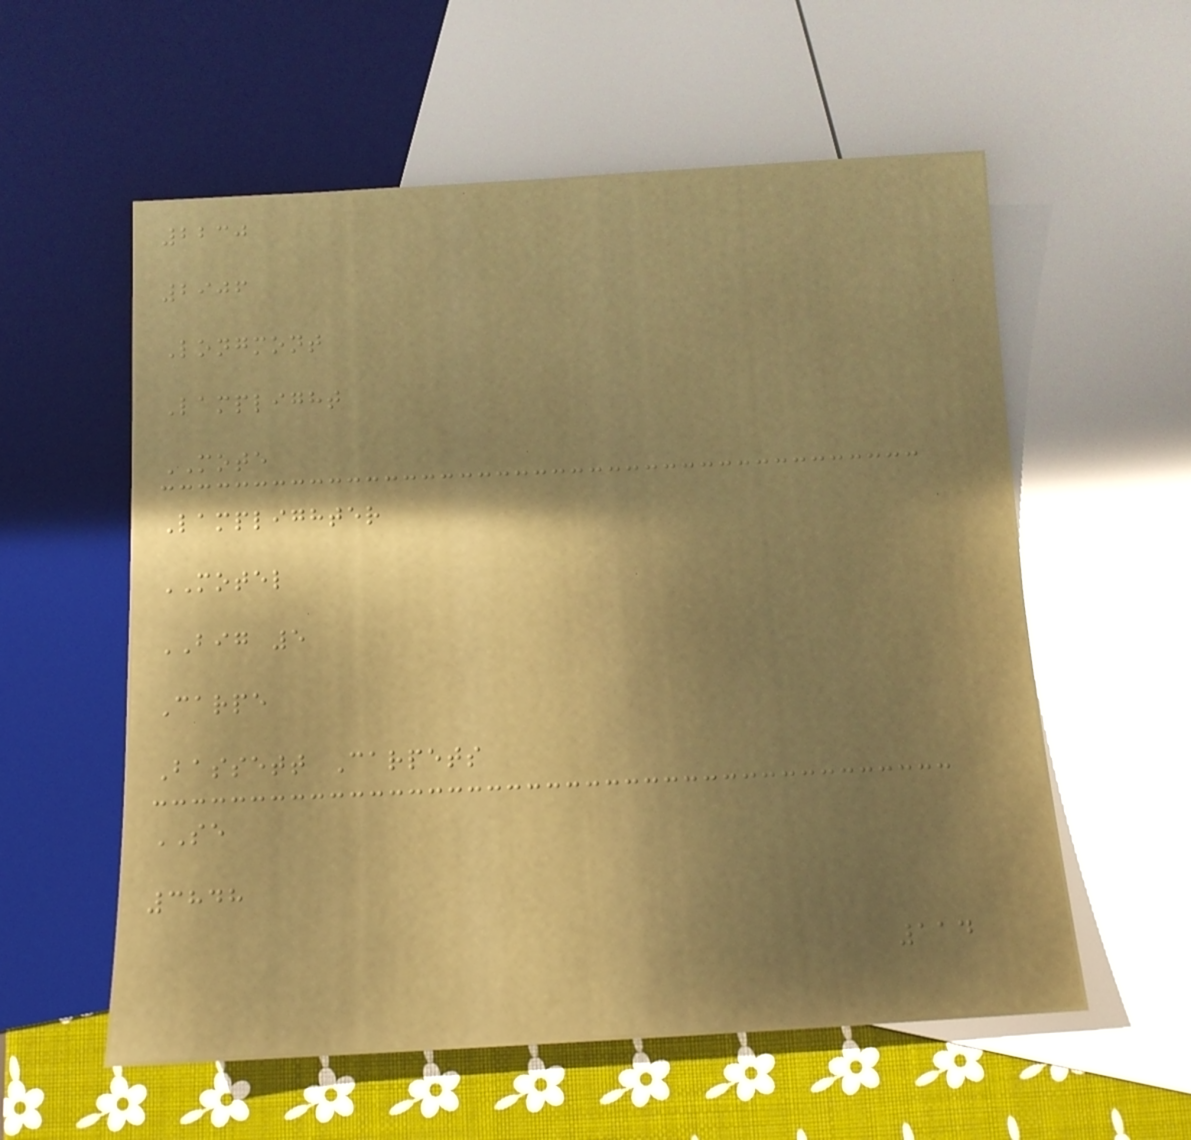2230
2906
Longmont
Lamplight
MOTE
Lamplighter
MOTEL
BIG 5
Carpe
Bassett Carpets
SE
3848
114
